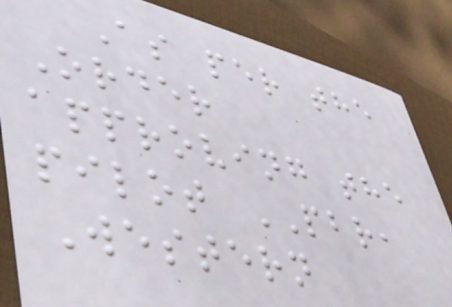As per the
Order
approving the
pilot PBR,
Western
